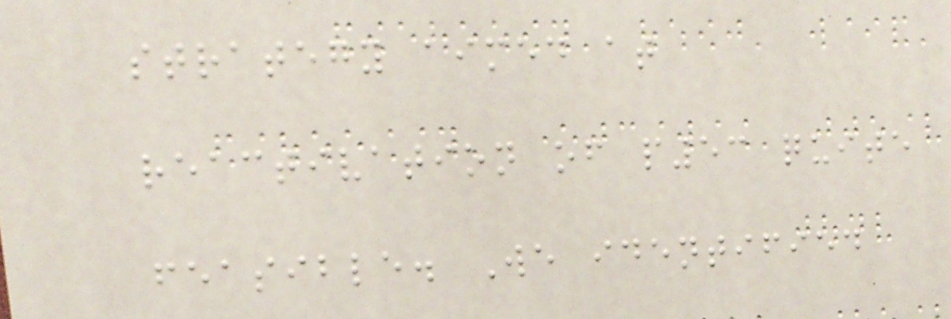strategy aimed at
reactivation of p53 quite
feasible. We identified
